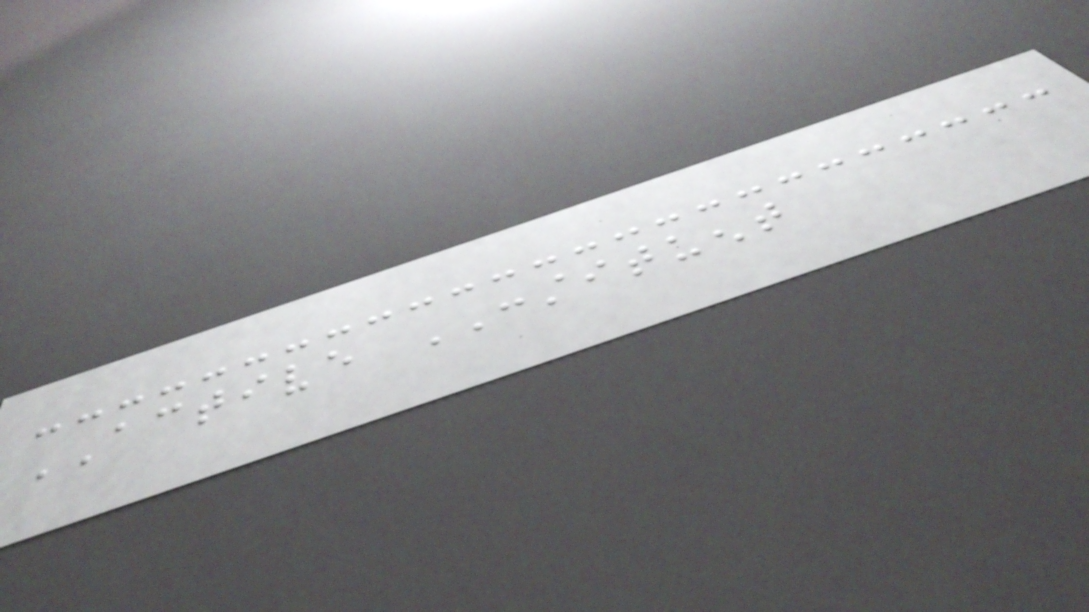ACTIVE CONSTITUENT
